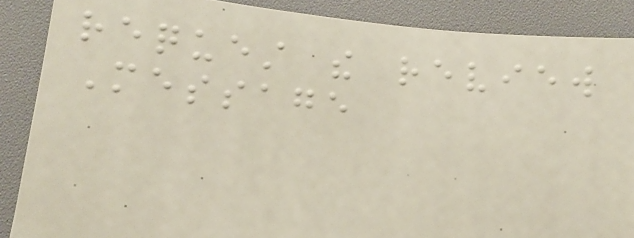request the review
Message
